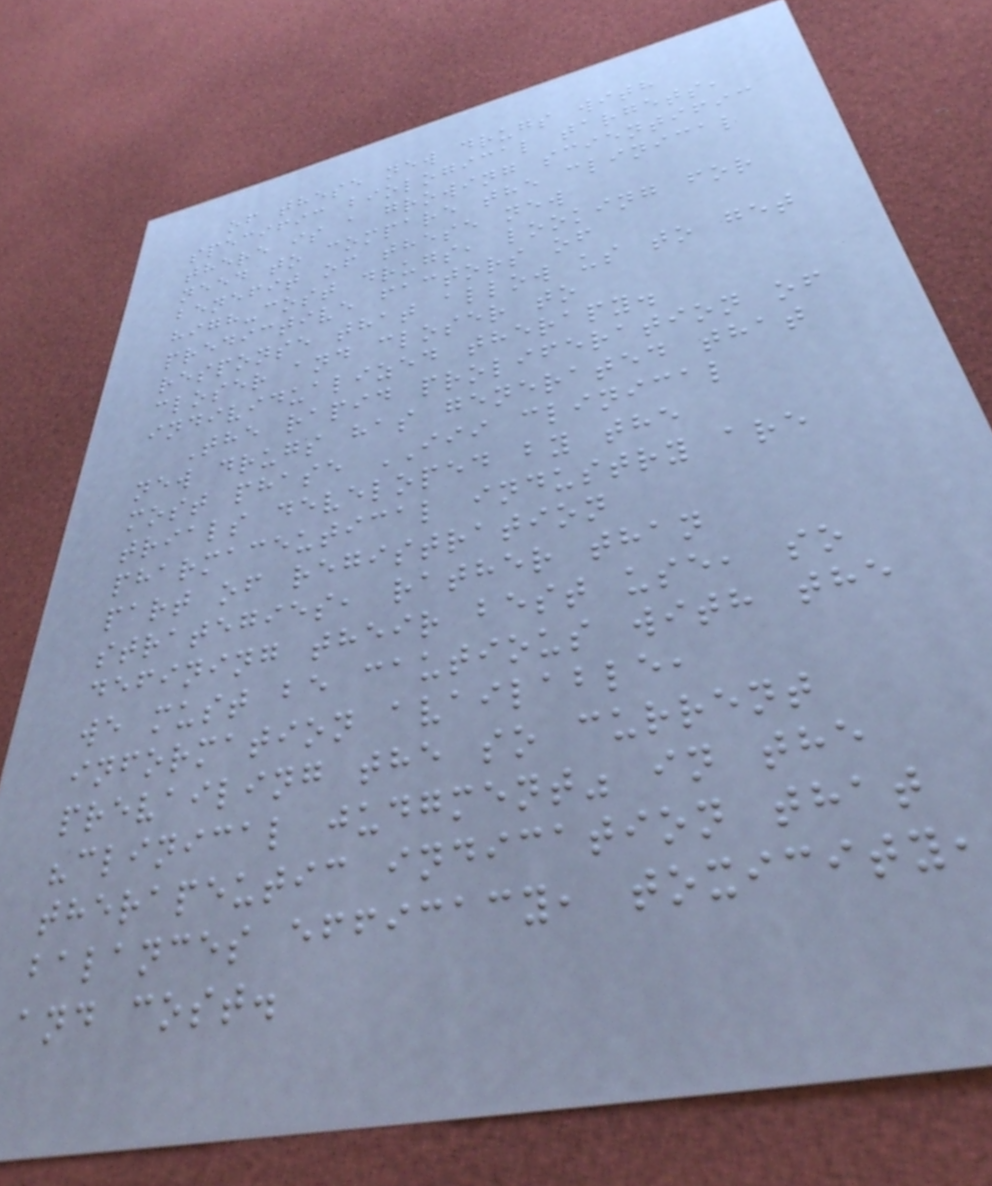of these new drugs with
specific biological targets,
there is a growing scientific
need to compare the clinical
benefit of these new
high-cost drugs, looking for
predictive factors of
response that allow us to get
closer and closer to
individualized therapy.
The rapid proliferation of
new drugs has generated that
most phase III clinical
trials developed by the
pharmaceutical industry are
part of registration
strategies, rather than
defining their best use, so
we must be cautious with the
information available,
prevailing the so current
"clinical judgment" in the
therapeutic indication that
balances efficacy, toxicity,
and cost.
